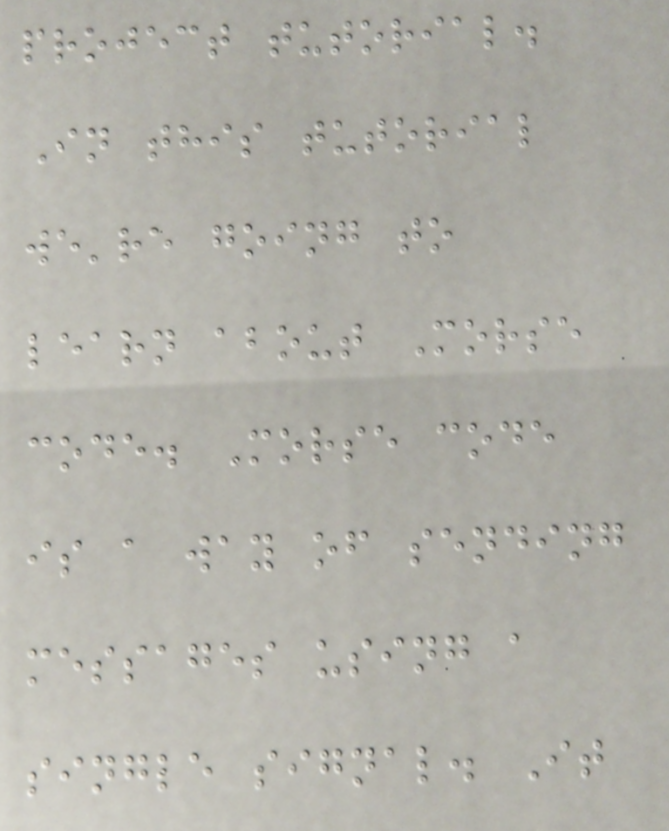project tutorial.
In this tutorial
we're going to
learn about Morse
code. Morse code
is a way of sending
messages using a
single signal. It
